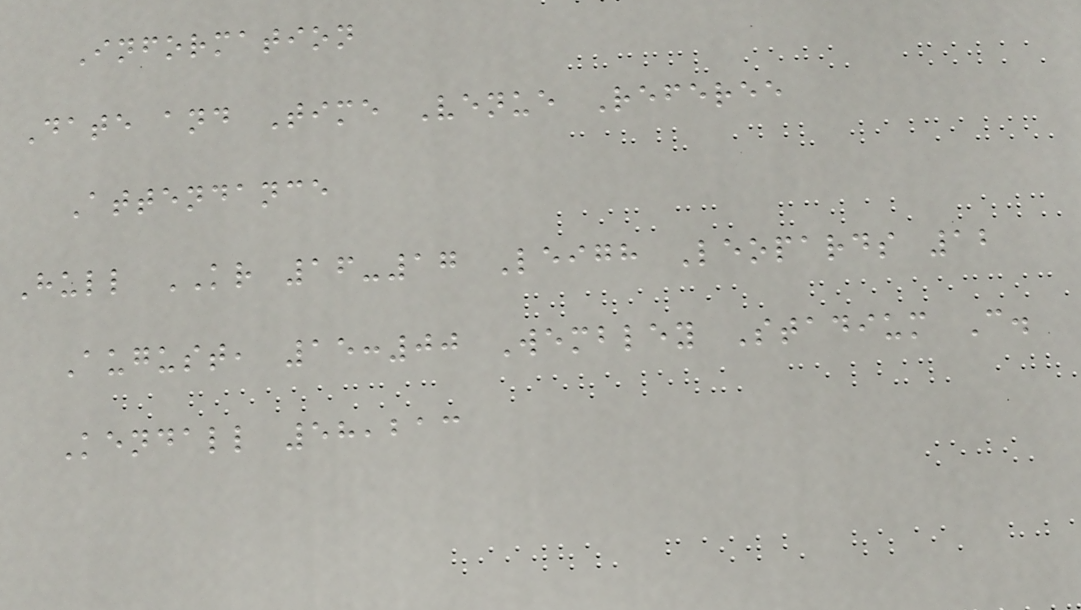Information
Date and Time Venue Referee
Attendance
Hull KR 16-17 Leigh Leopards 12
August, 15:00 Wembley Stadium C.
Kendall 58,213
